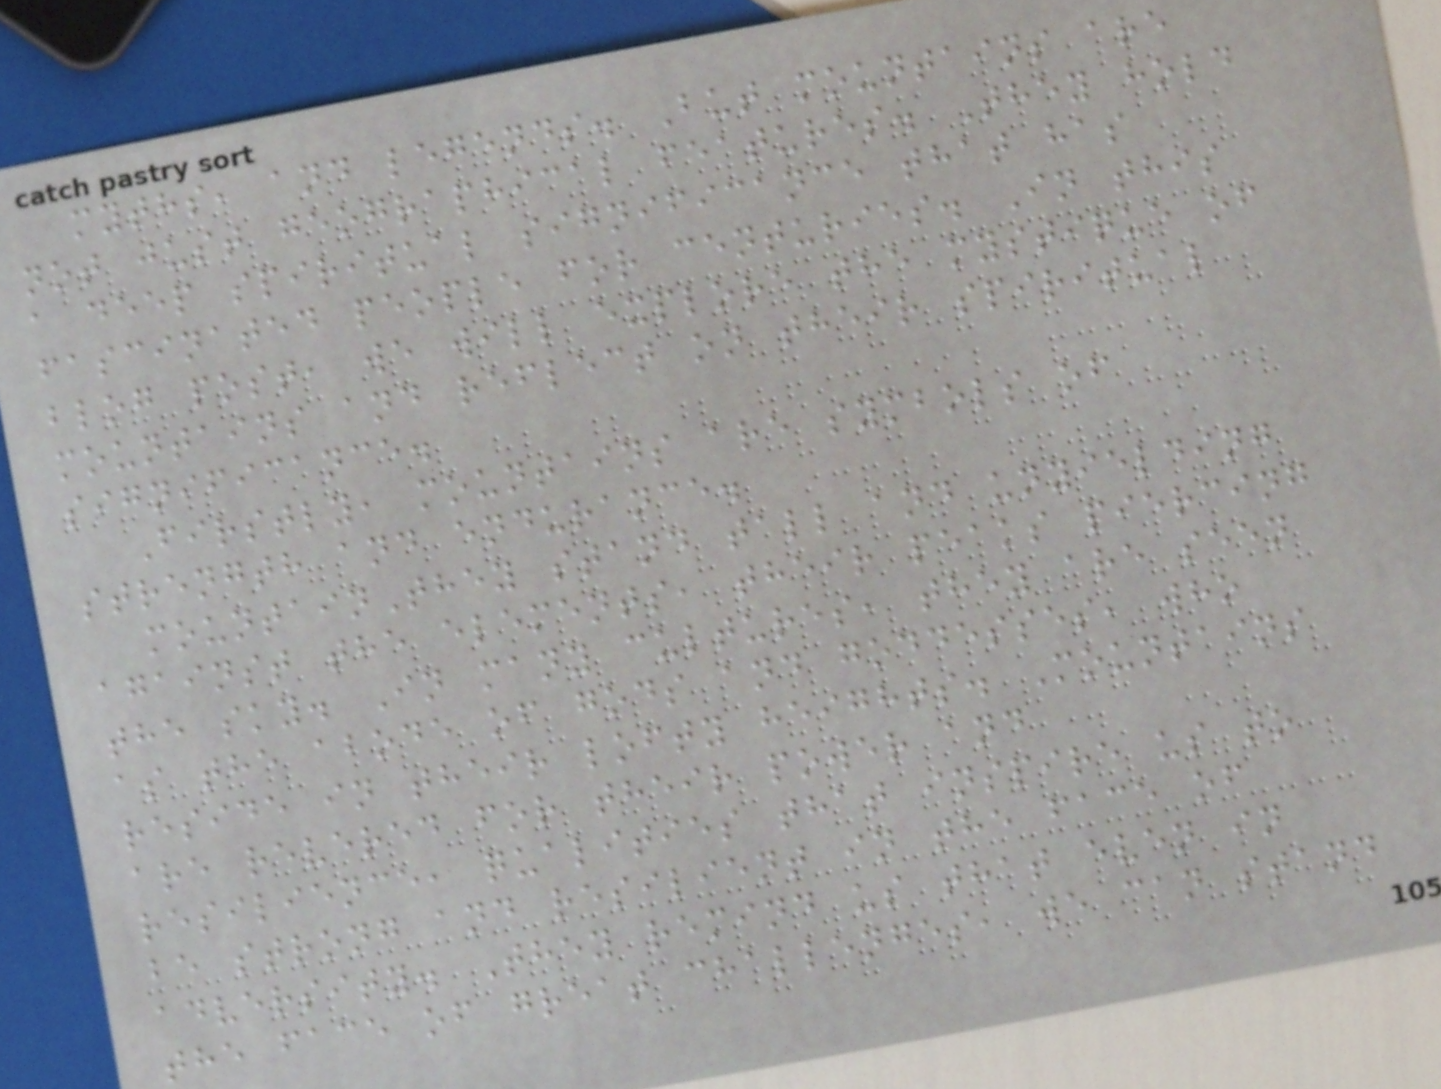myths, and legends. But mountains are
not just geographical features. They hold
a deep spiritual significance that has
fascinated people for centuries. In this
blog post, we will explore the mystique of
mountains and reflect on their spiritual
significance.
Firstly, mountains are symbols of
strength and endurance.
mountainThey stand tall and unyielding
against the elements, their peaks piercing
the sky. In many cultures, they are seen
as the abode of gods and goddesses, who
reside in their lofty heights. Mountains
are revered for their power and
resilience, qualities that inspire us to
be strong and resilient in the face of
adversity. They remind us that even in
the face of great challenges, we can stand
